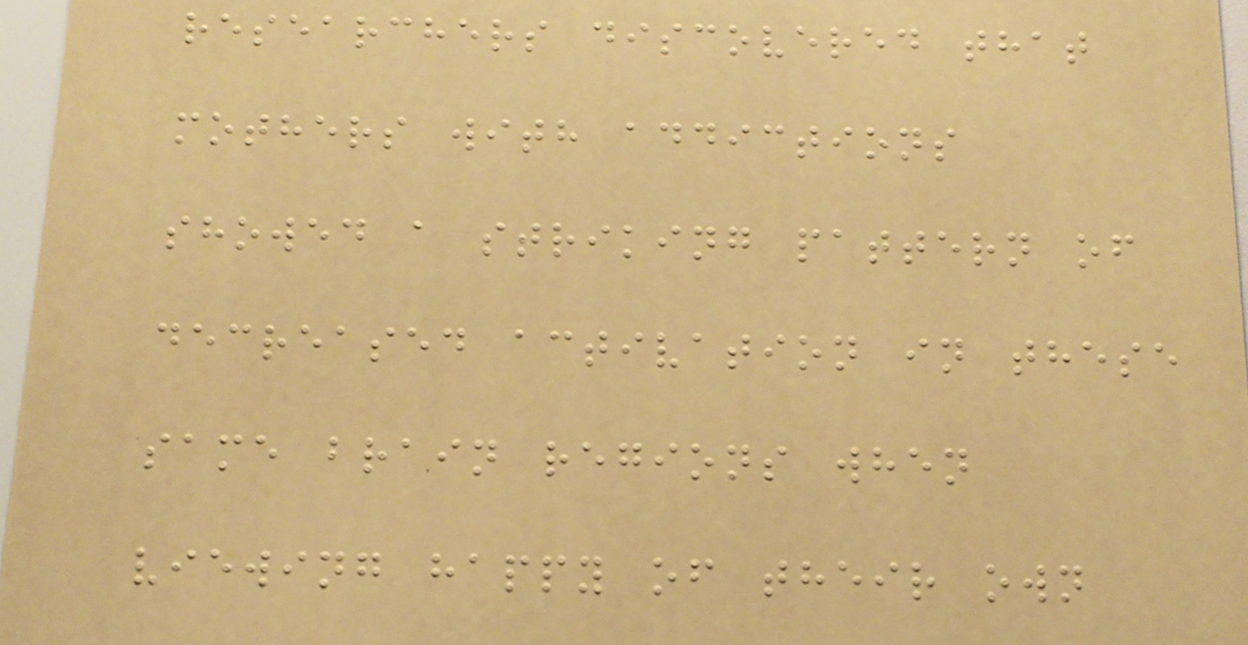researchers discovered that
mothers with addictions
showed a striking pattern of
decreased activation in these
same brain regions when
viewing happy of their own
